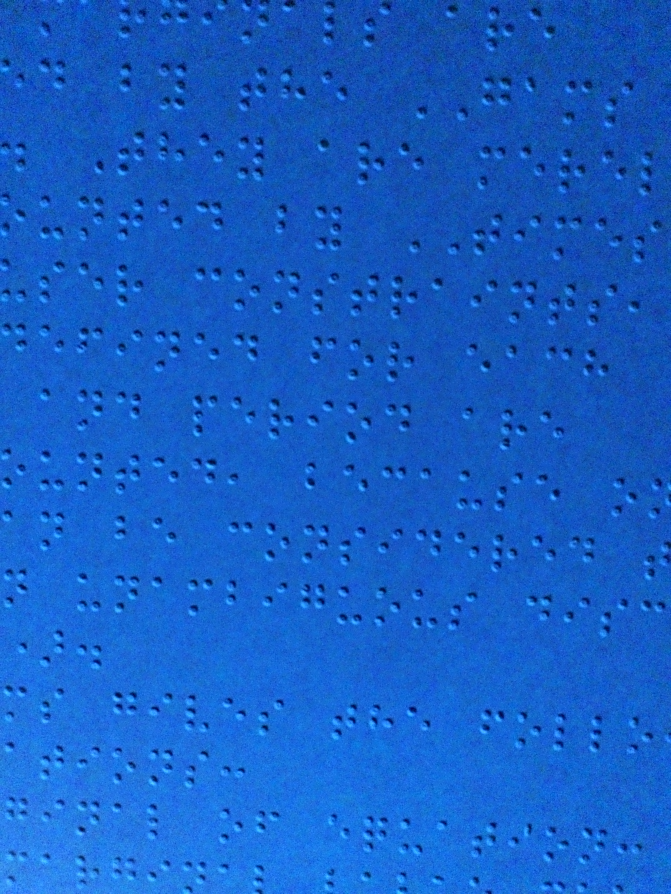ls are
d by the GAMS
They are merel
unted by TIMES
ser constraints,
efined for each
and period are
ounted, because o
an be considered
n unambiguous disc
ms gives the follo
ations:
ginal of equation:
